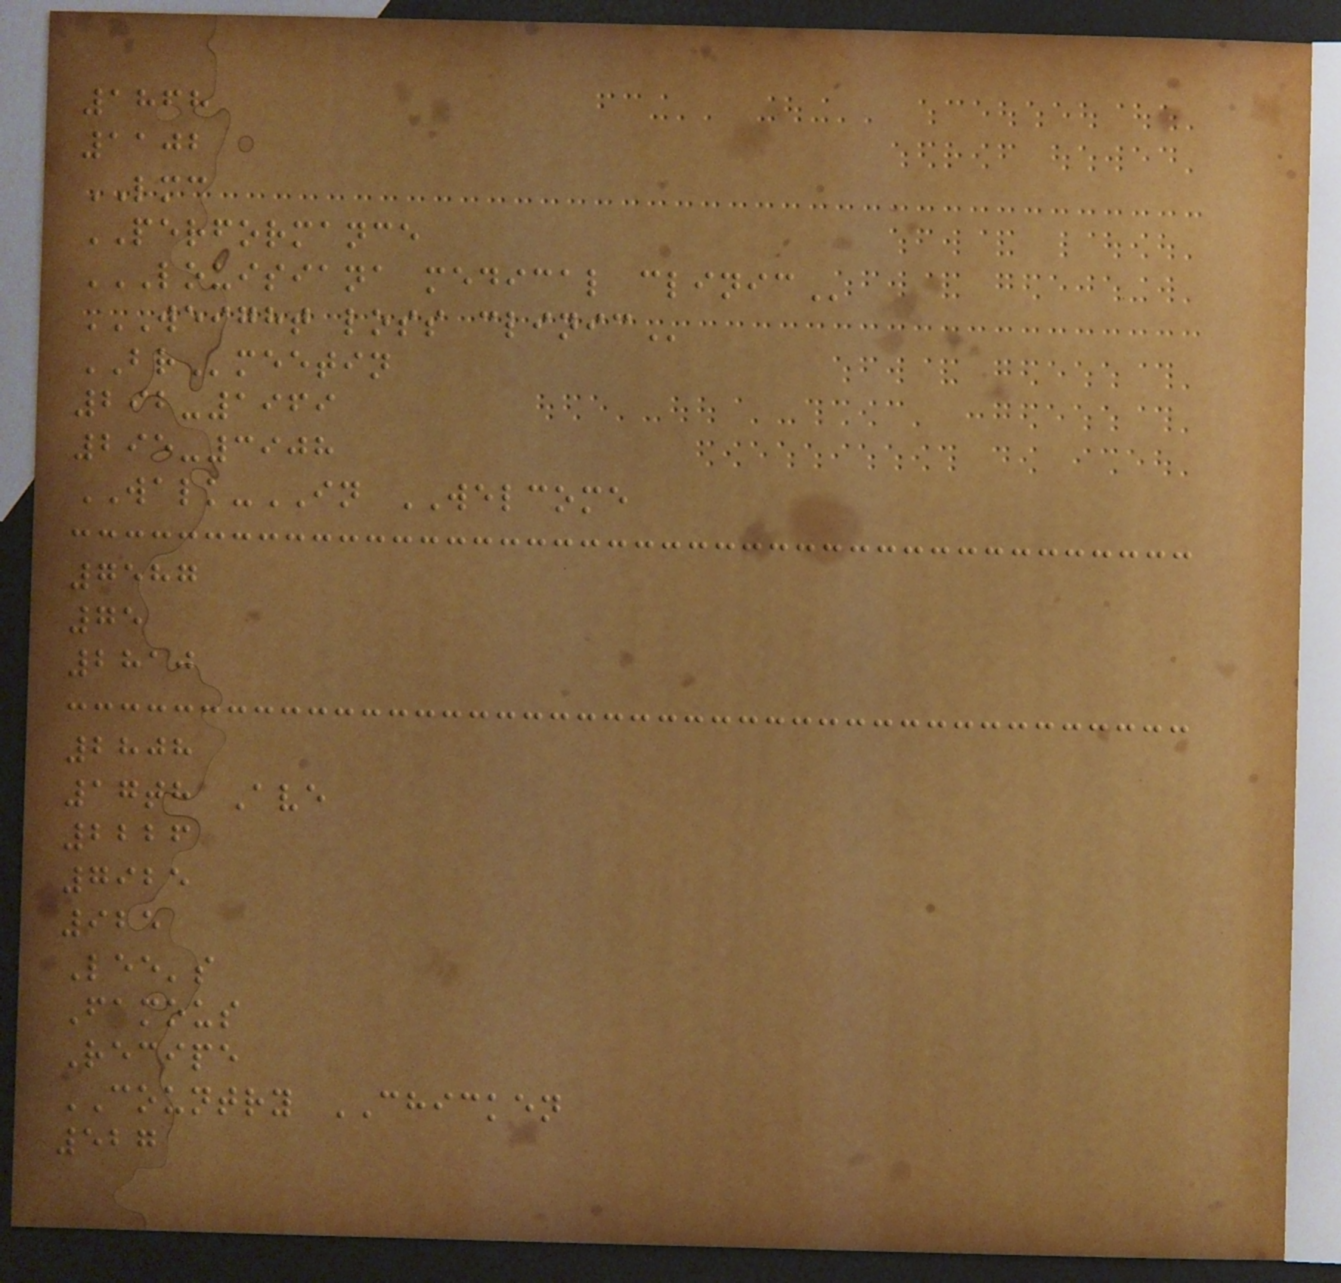1868
1102
LMC
PERFORMANCE
LOUISIANA MEDICAL CLINIC
WEIGHT LOSS CLINIC
BRmeetin
292-1969
295-3908
WALK-IN WELCOME
7587
75
2810
2808
17th Ave
2226
7925
925
Lee's
Famous
Recipe
COUNTRY CHICKEN
527
